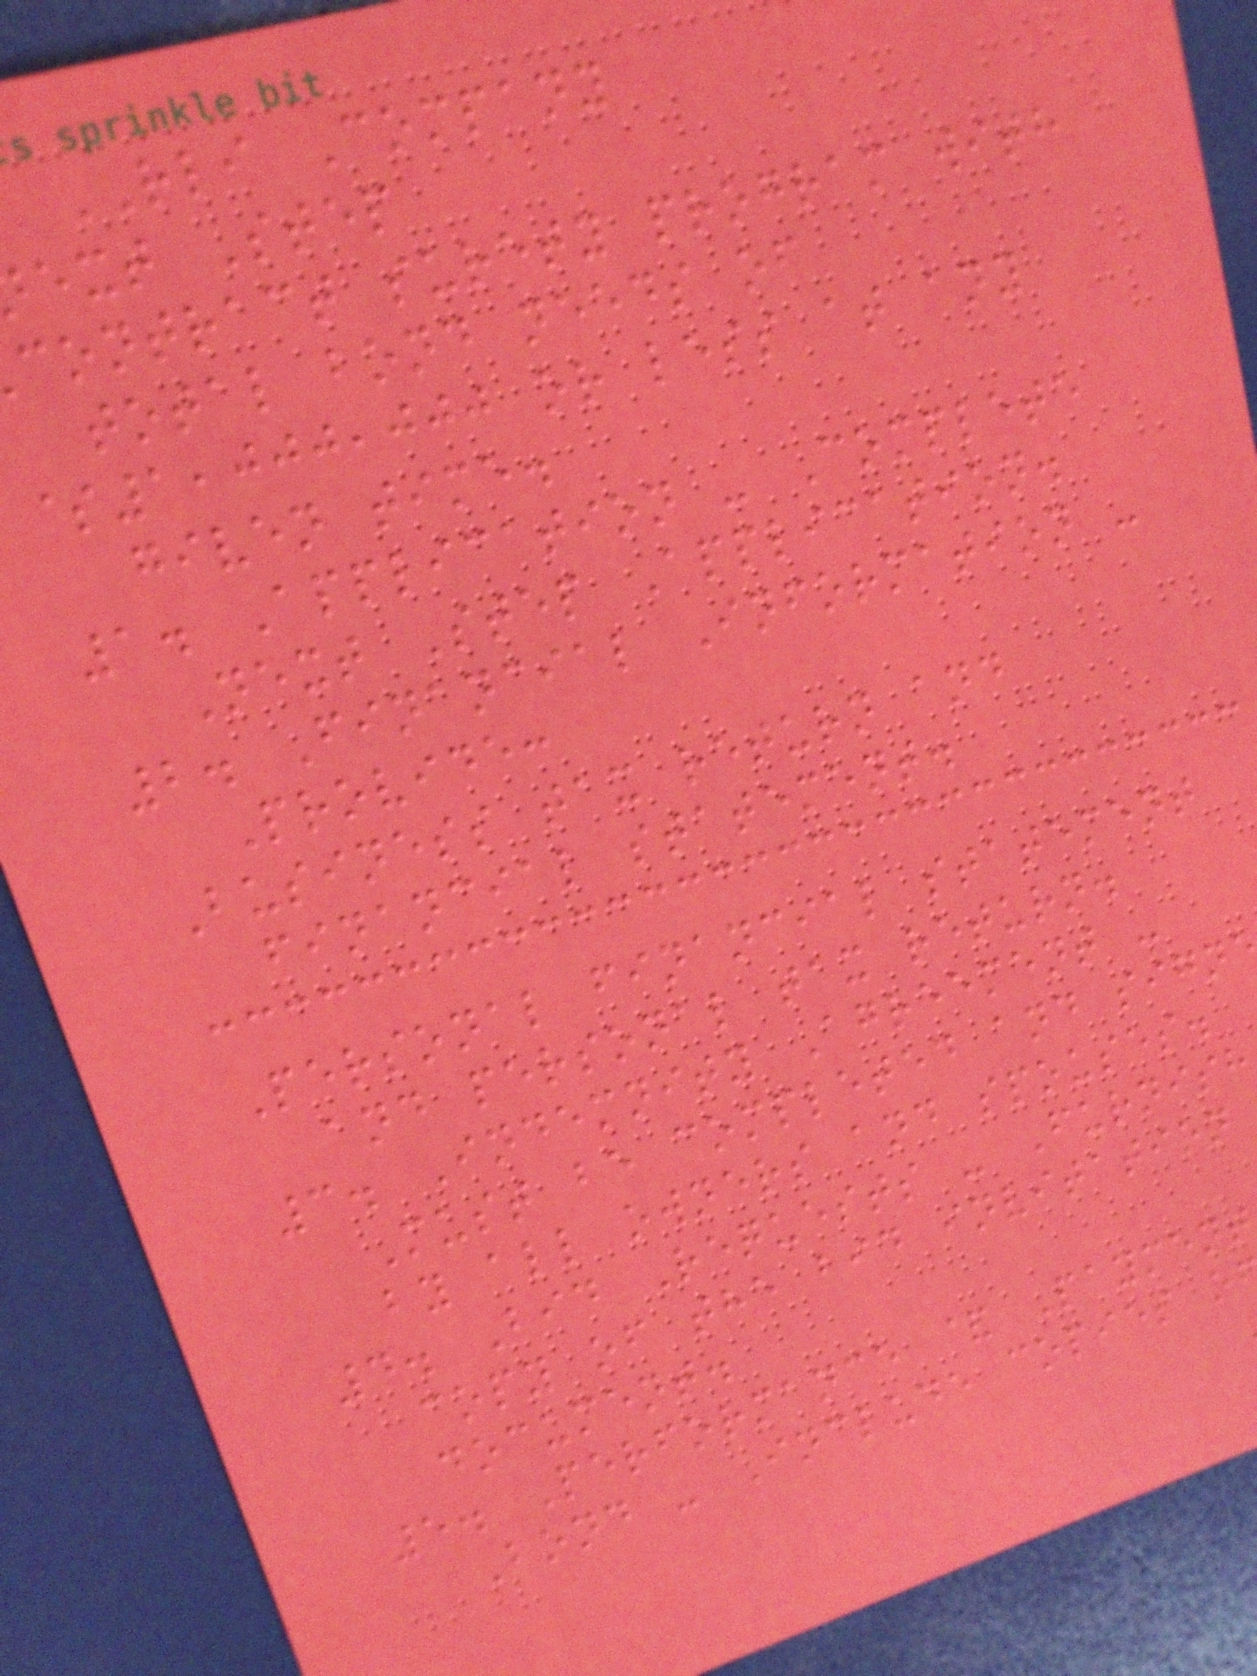RLI Company
ext Step
contract surety program with
total bond needs of
$1,000,000 or less at any
given time.
1. Application - Complete
Next Step Application.
2. Financial Information -
Provide:
Business tax return and
financial statement.
Personal financial statement
and personal tax return.
3. Indemnity Agreement -
Must be completed and sign
by all owners and spouses.
4. Bid Requests - Furnish
copy of the bid invitation
document.
5. Performance & Payment
Bond - Include copies o
